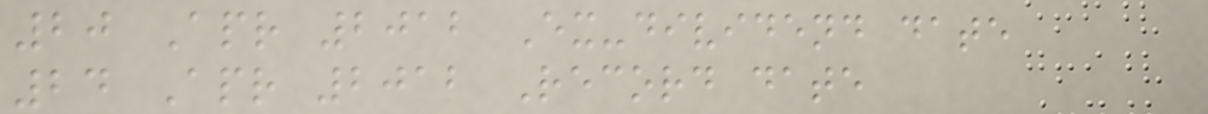20 Apr 2012 Ex-dividend date
24 Apr 2012 Record date
